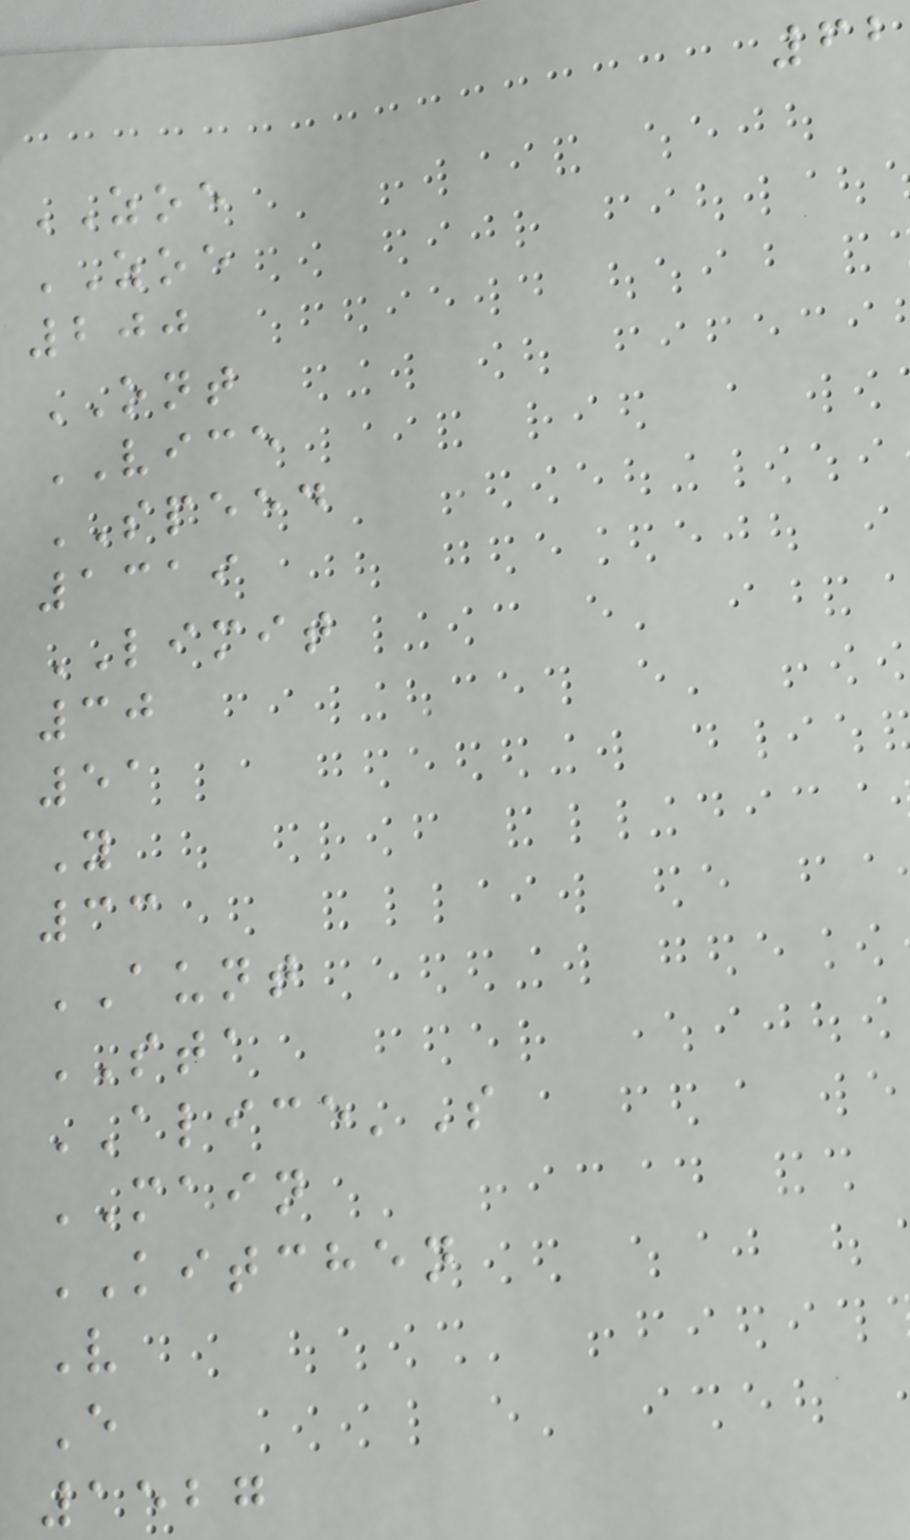62
ZOE
ZOE
200
ONT
VICE
SPEED
1319
LIMIT
30
51
Y
33
AUNT
STA
ALICE'S
MAIN
KITCHEN
V
E
1527
